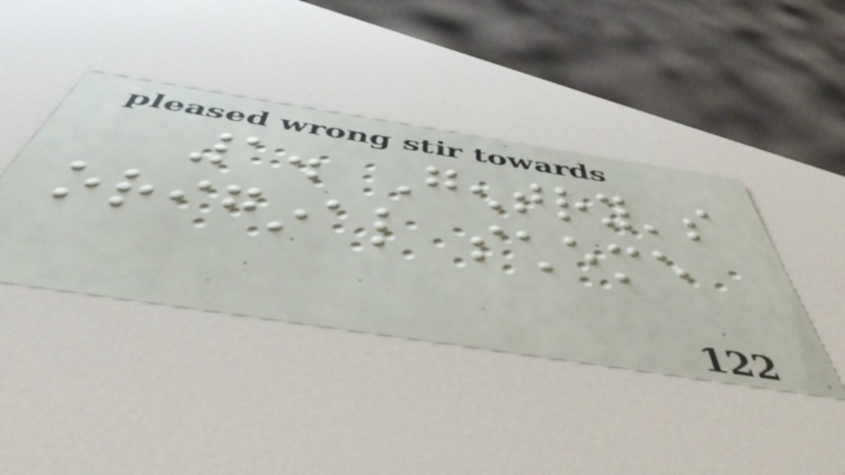1. Gentry's
original scheme
